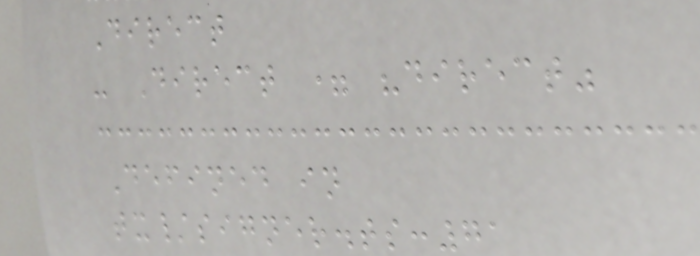Direct
- Direct = "direct"
Defined in
tx/signer.ts:71
